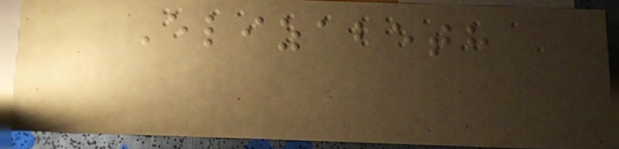Elizabeth
